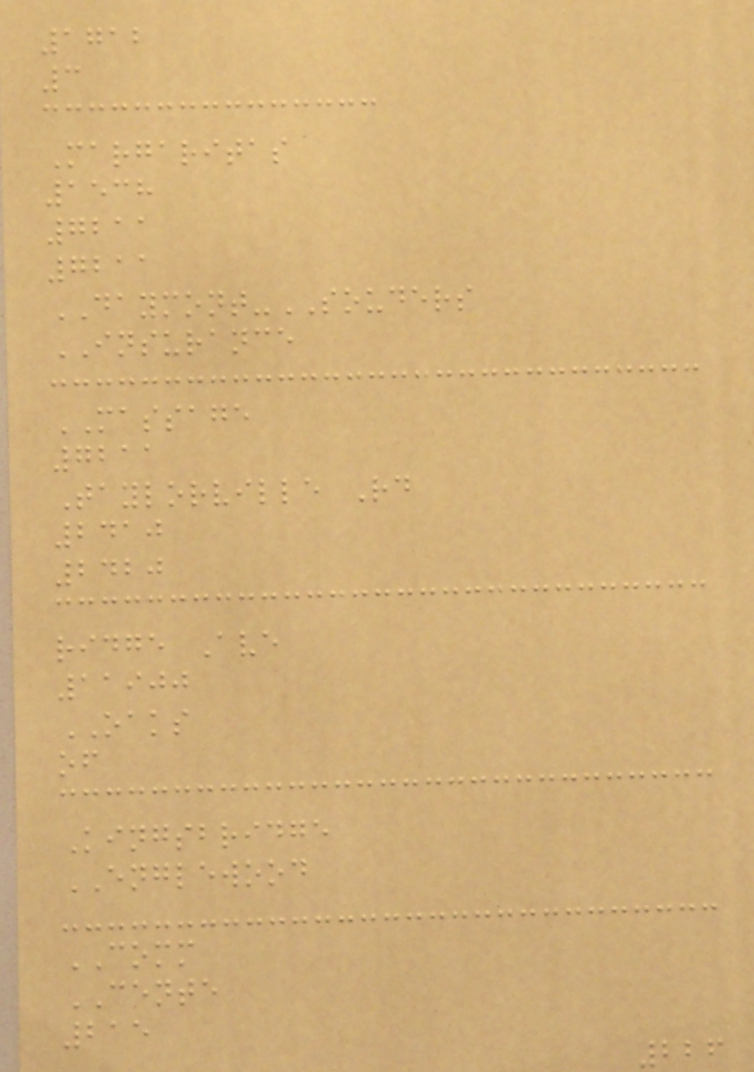1712
3
Margaritas
1538
7211
7211
DAYMONT-SOUDERS
INSURANCE
MASSAGE
7211
Taylorville Rd
2410
2420
ridge Ave
11900
OAKS
of
Kingsbridge
ENGLEWOOD
COMM
CENTE
215
226
